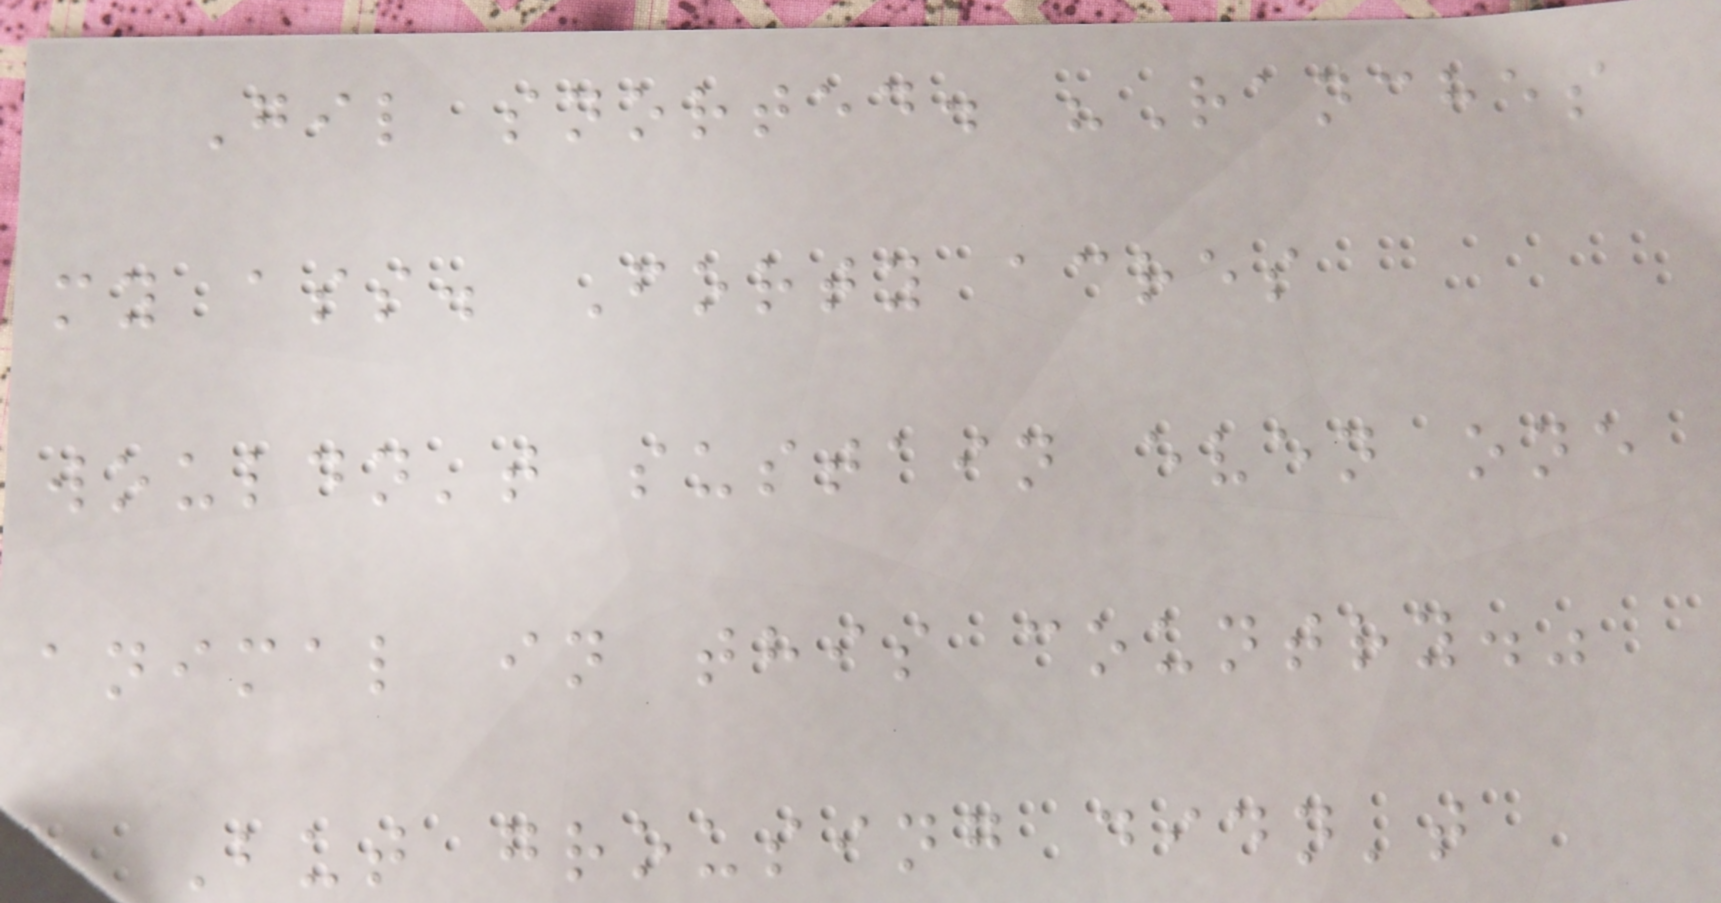Gil snorted. "Ranches
my ass. Forty acres
wouldn't sustain even one
animal in this country."
But grousing didn't
